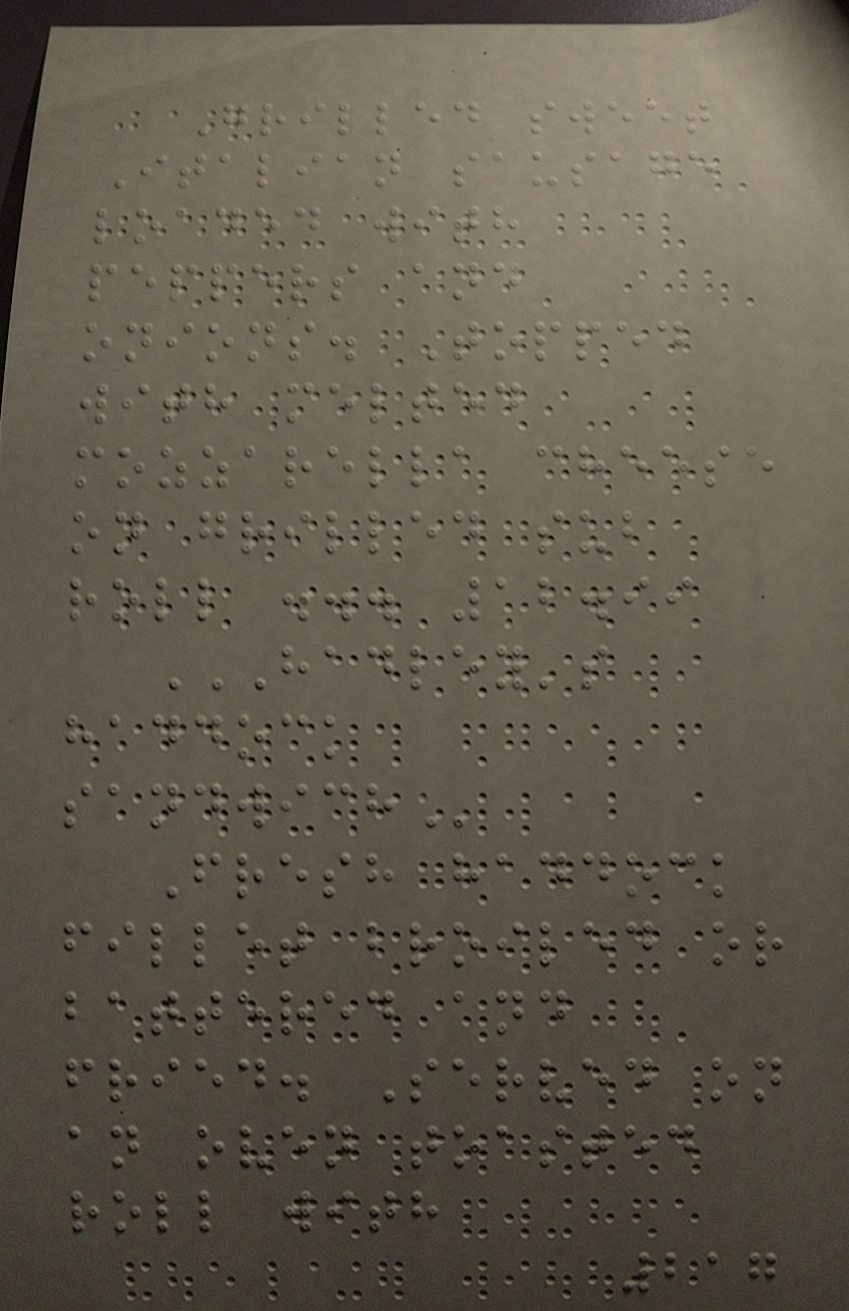Grilled sweet
Italian sausage
loaded with
peppers and
onions. Topped
with melted
mozzarella cheese
on grilled sub
roll ... 12.99
HADLEY'S
HADDOCK
SANDWICH
Fresh haddock
fillet broiled or
battered and
fried. Served on
an oven toasted
roll with
217
